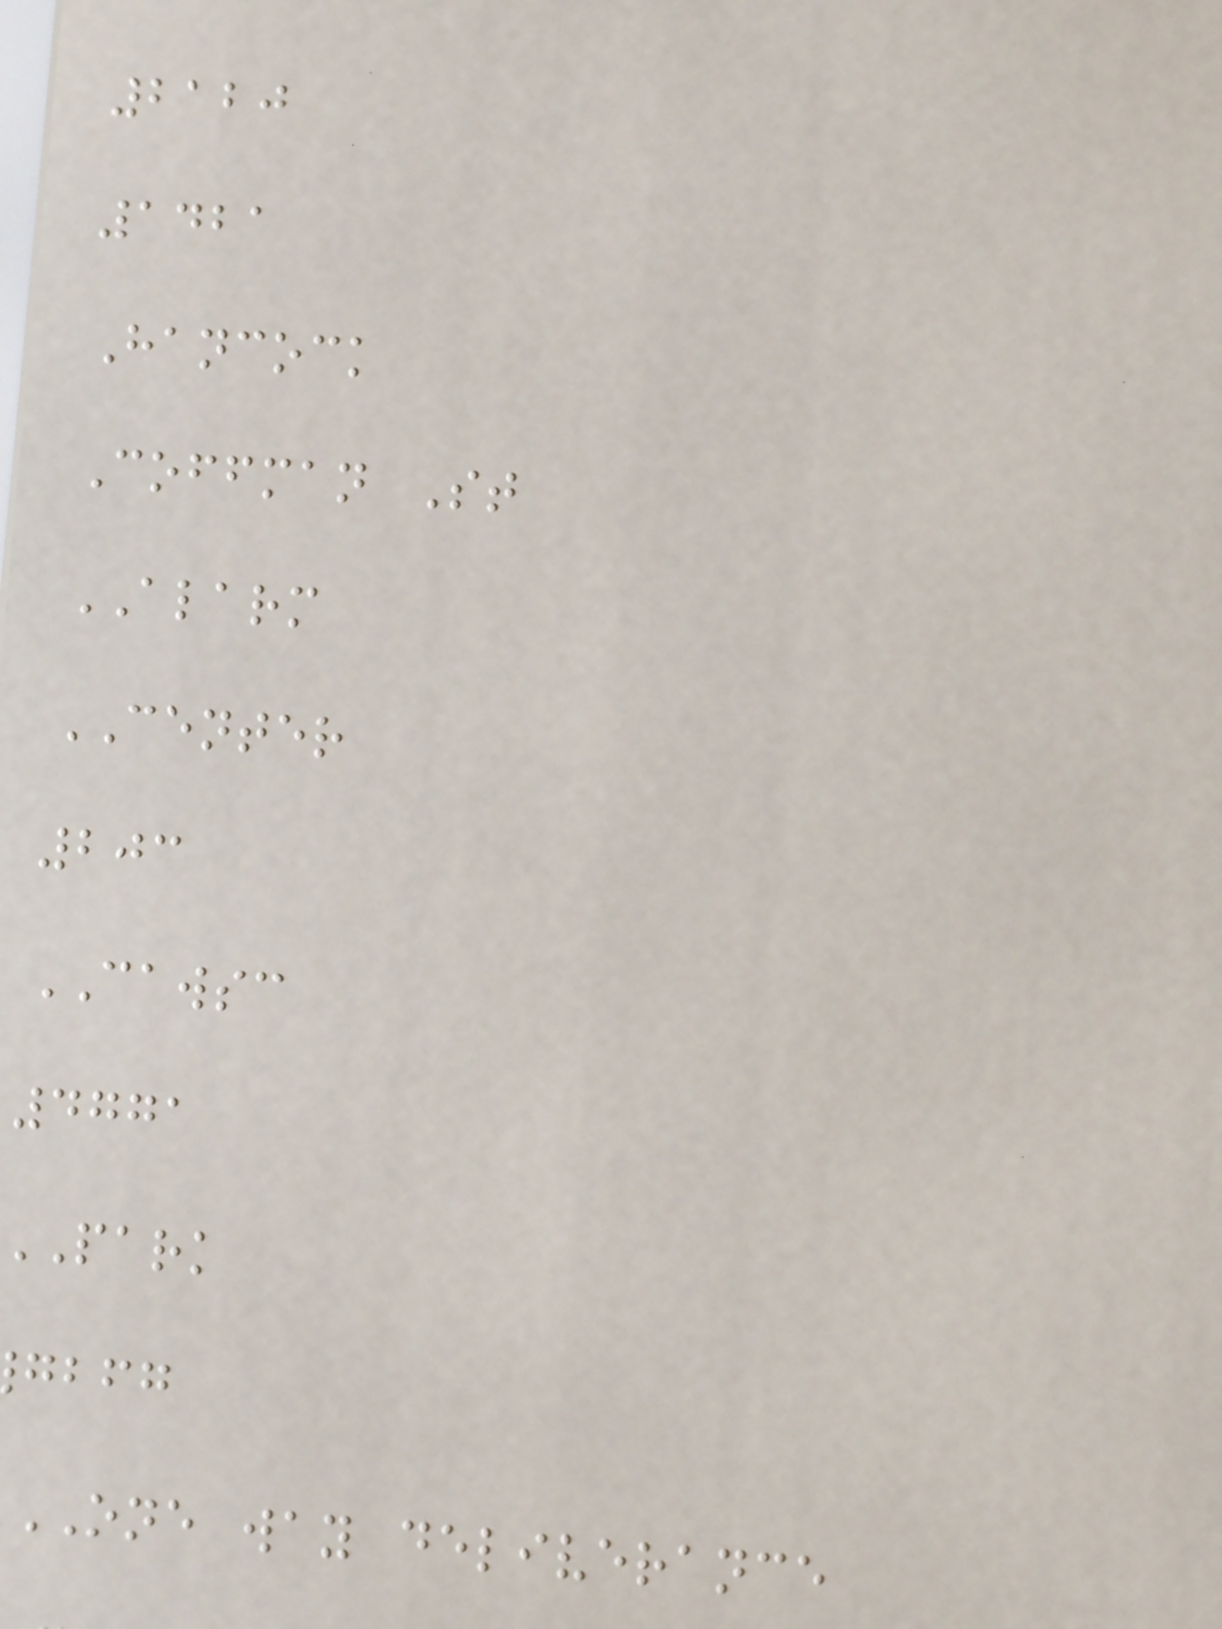2120
1421
Hancock
Coffman St
ALARM
CENTER
203
CAWSC
4771
park
gbfg
ONE way deliverance
